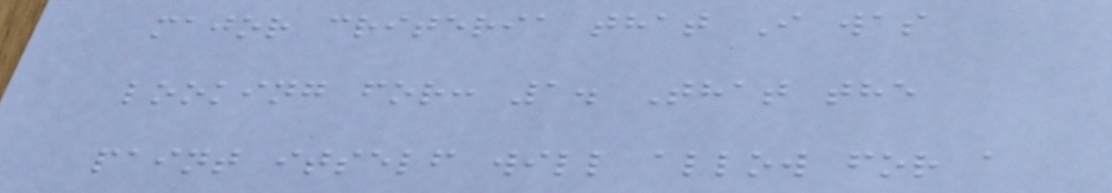major criteria that I was
looking for: 1. That the
paint itself will allow for a
